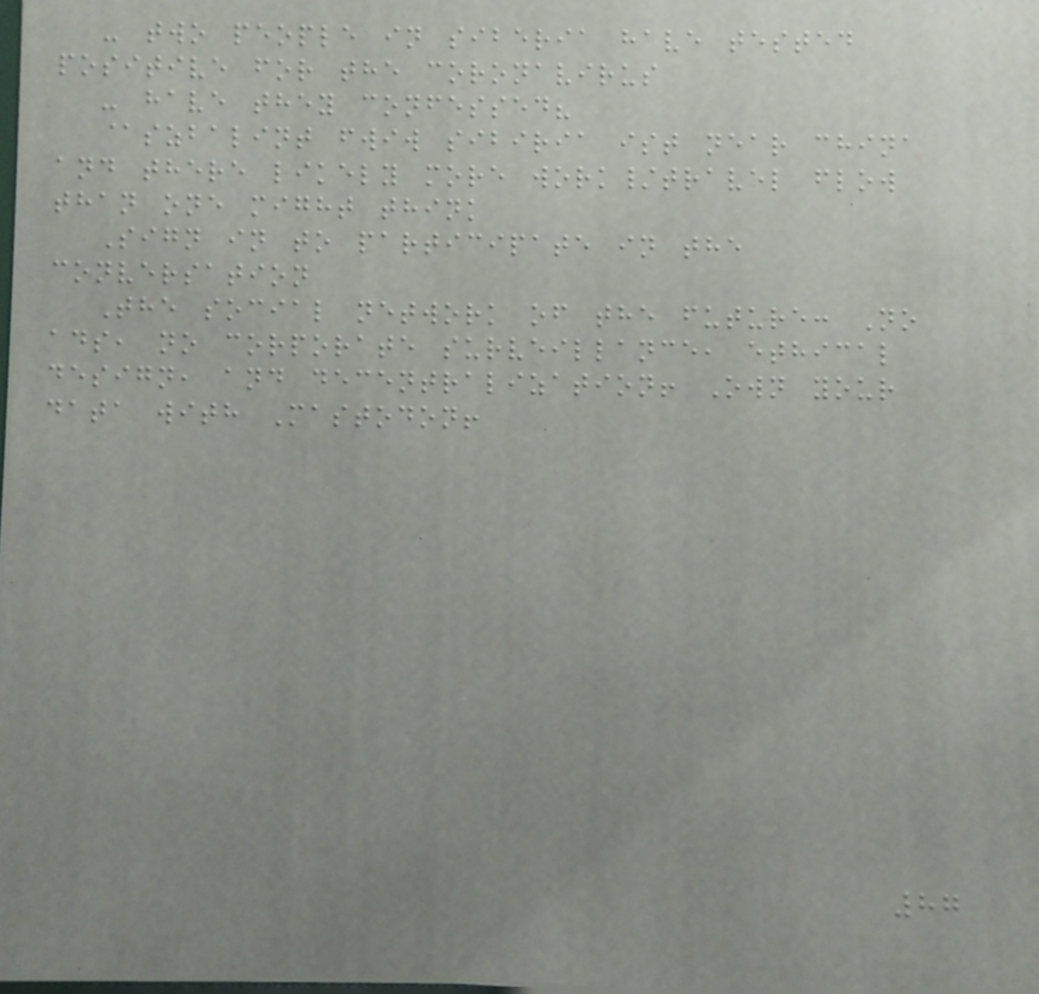- two people in siberia have tested
positive for the coronavirus
- have they confessed?
@szbalint fwiw sibiria ist near china
and there likely more work/travel flow
than one might think
Sign in to participate in the
conversation
The social network of the future: No
ads, no corporate surveillance, ethical
design, and decentralization! Own your
data with Mastodon!
87
